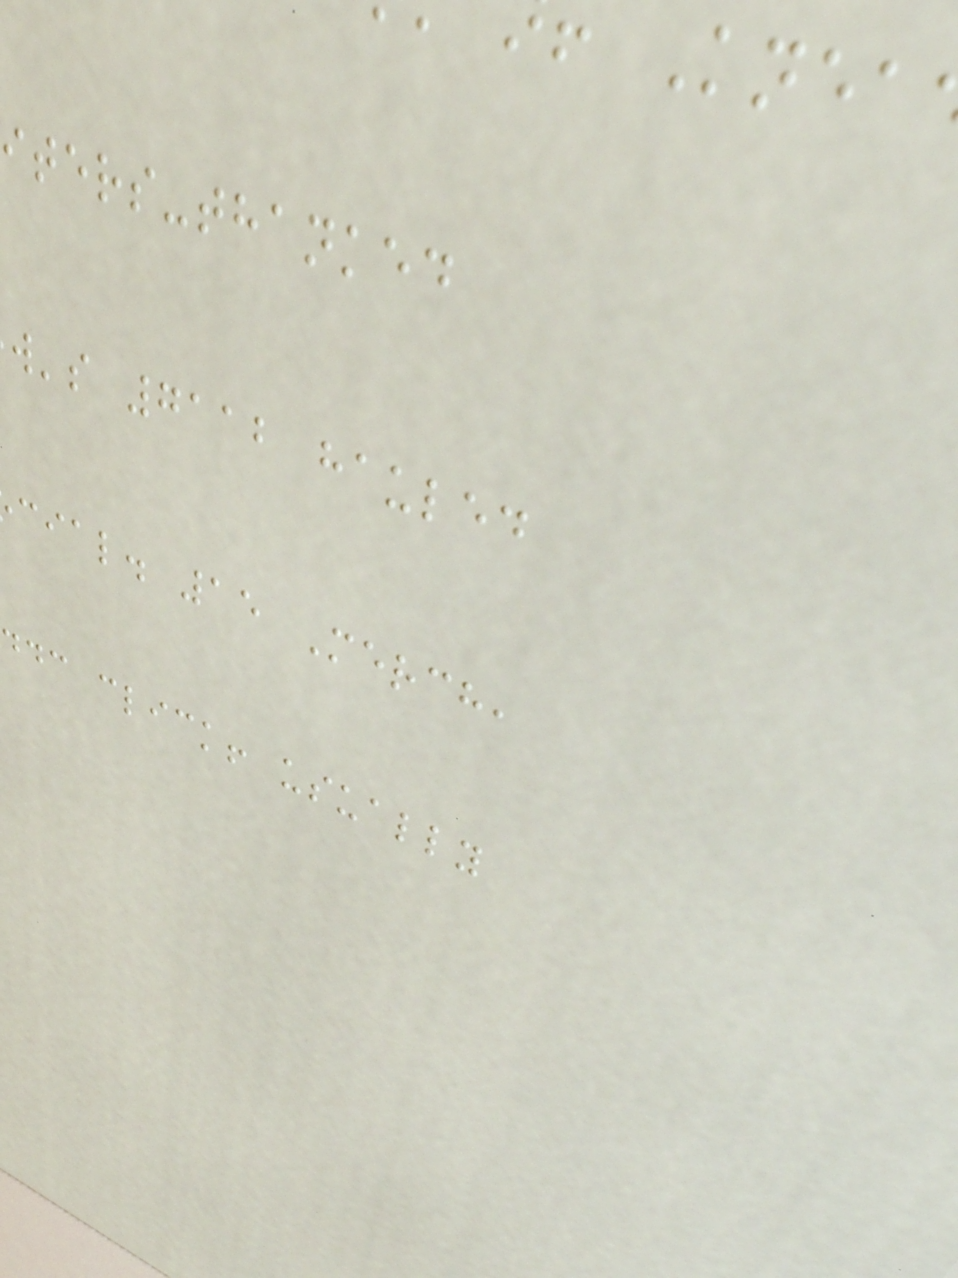iters-thanked
w's 7112 hauled
cial. 15 Merch,
ddc click! usually
